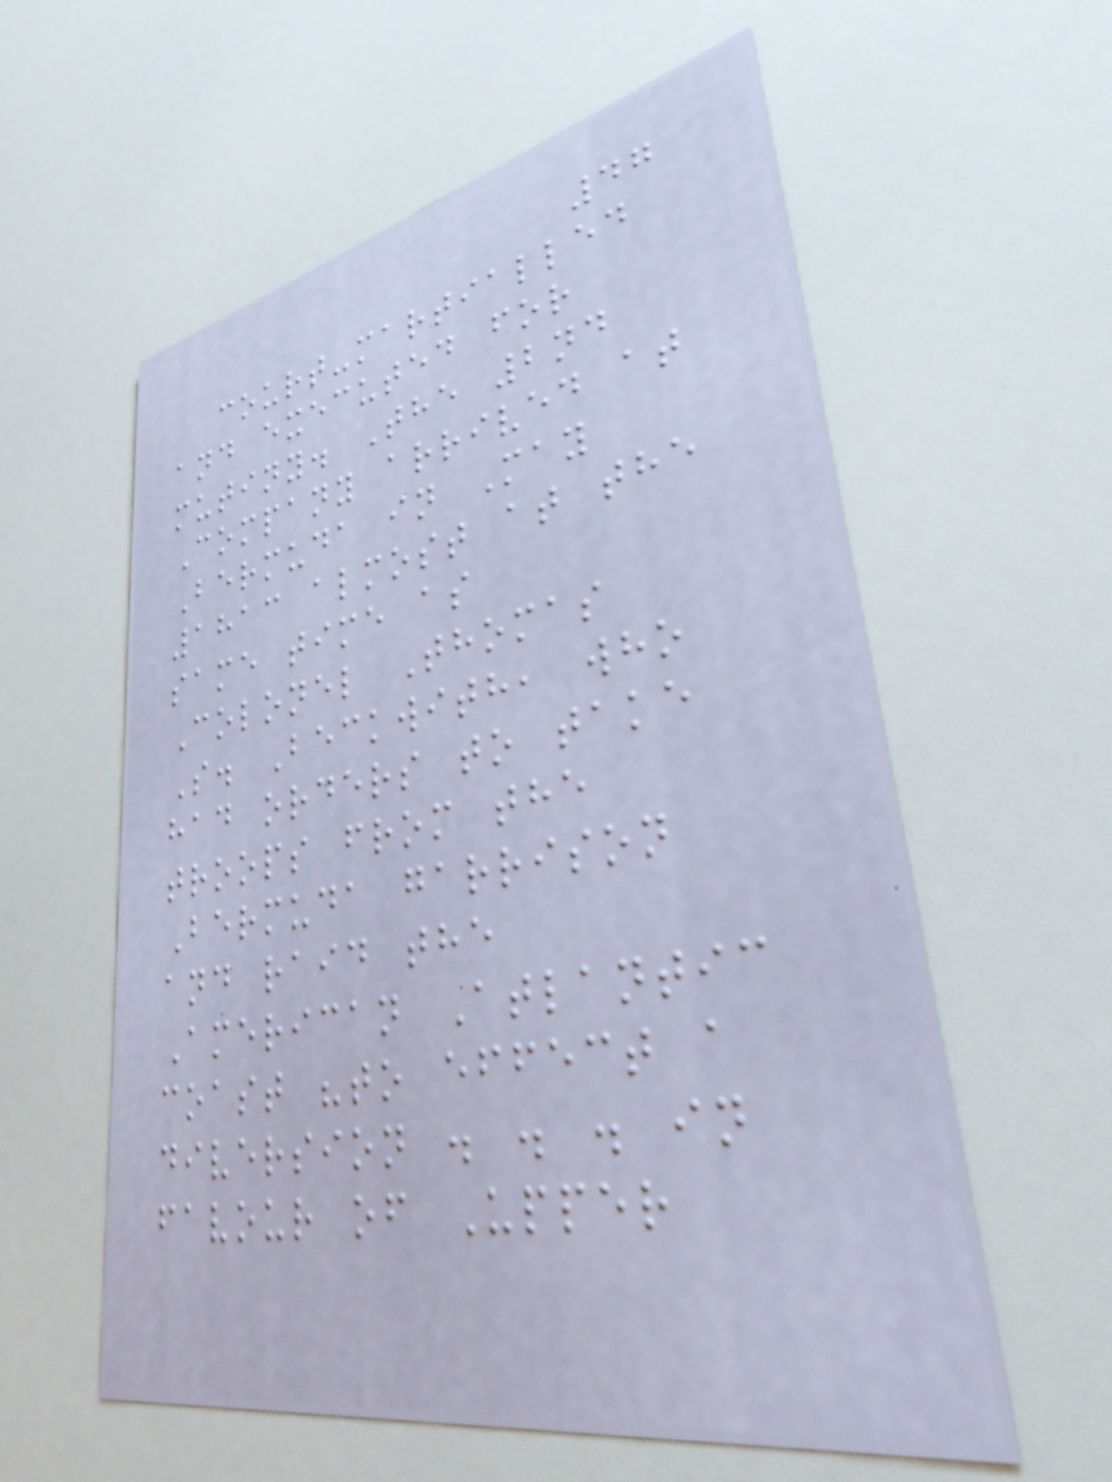47
court-martialled
and executed for
mutiny. The 2nd
Company arrived at
Bermuda in May
1813 almost at the
same time as
Colonel Thomas
S. Beckwith, who
had orders to take
troops from the
Bermuda garrison
and raid the
American Atlantic
coast "to effect a
diversion . . . in
favour of Upper
